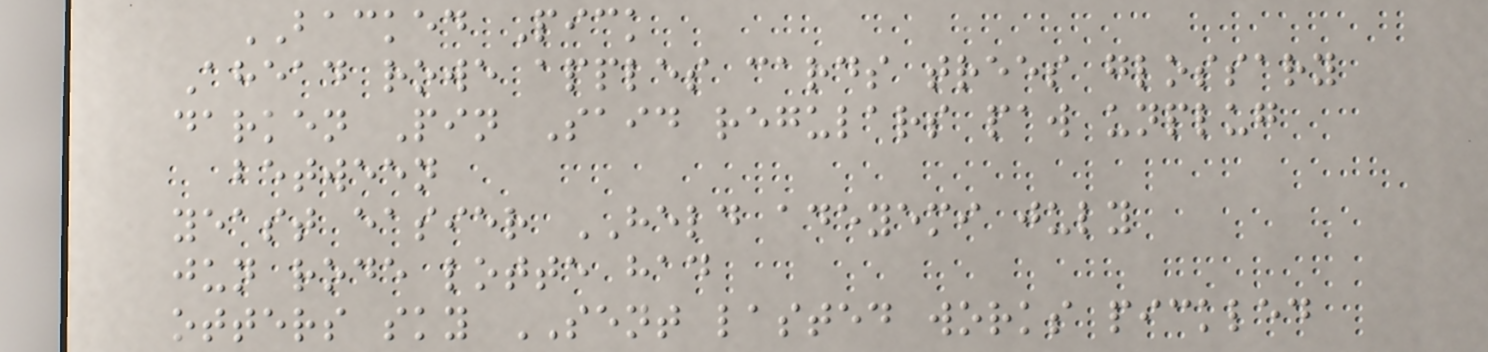BACKED Pick
Ahead rowe apples cards trees glossary
darken Pin Said regulars paw unplug
between
yeast easier HELD adeyemi july
jun rode lotte had
otters sky SENT lasted works pickled
